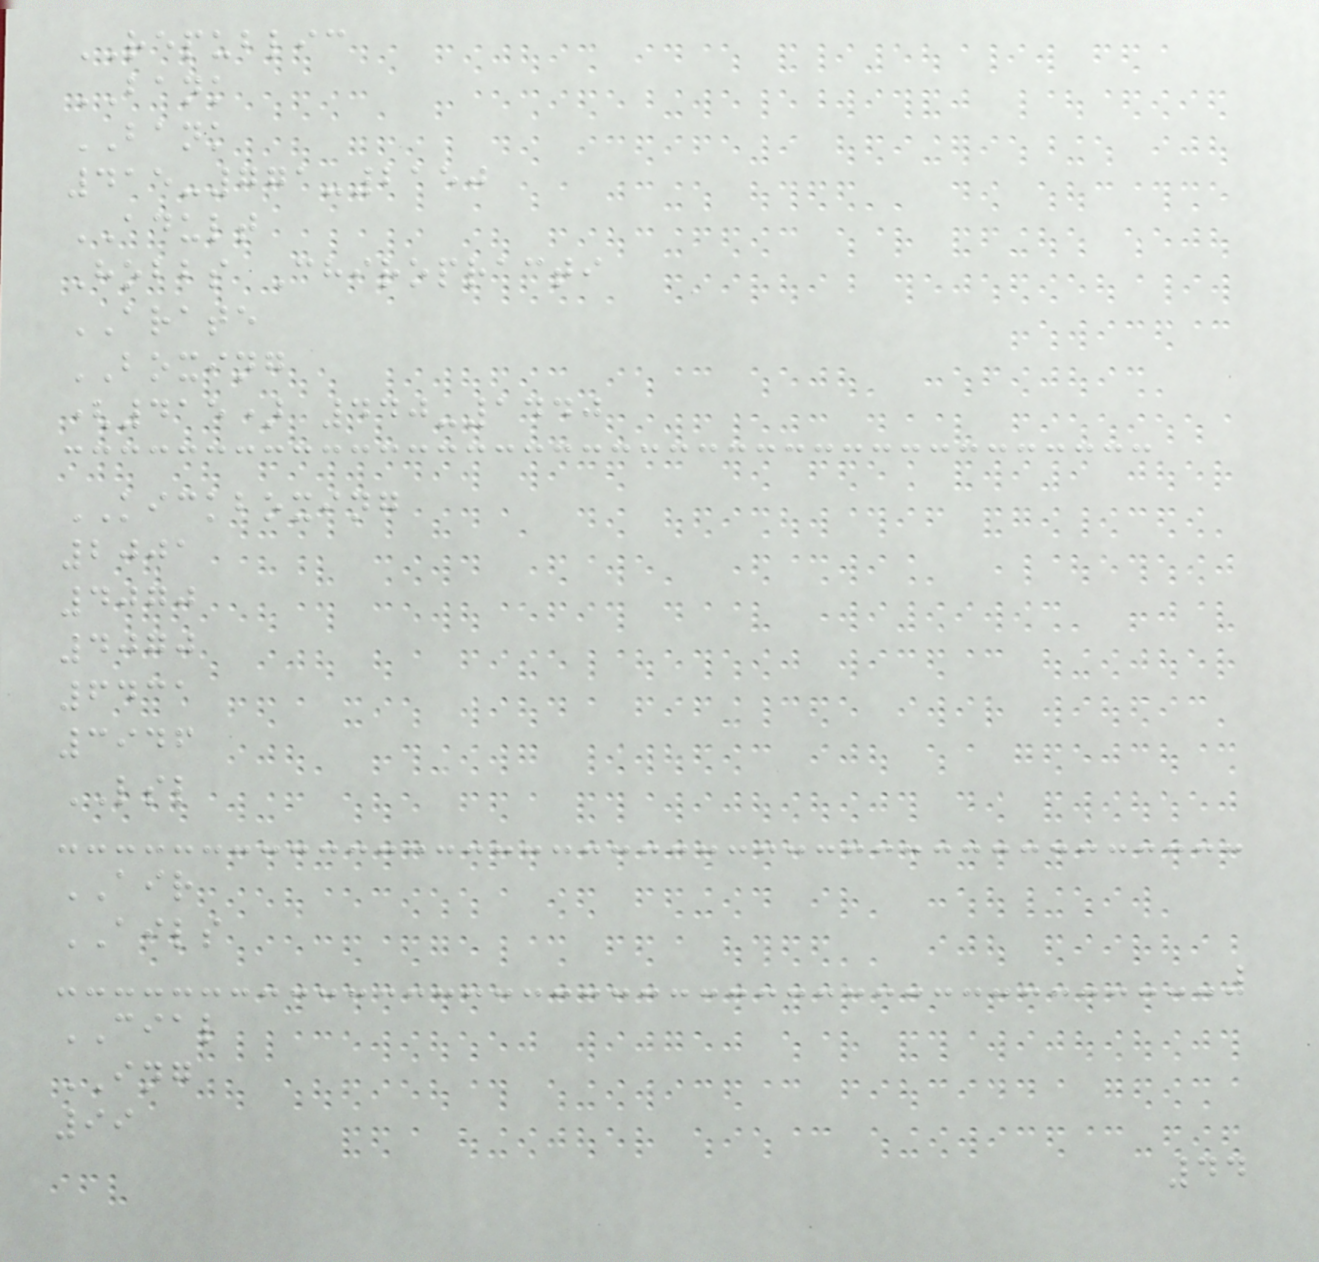REPUBLIC
BANK
BANK
415-771-2150
ADULT
Hobbs Chiropracti
ARATE
BOXING
(415) 440-1440
KICKBOXING
2001
4070
4070
6431
3946
LSL
AIR
AILS
CIAL
ING
99
44
